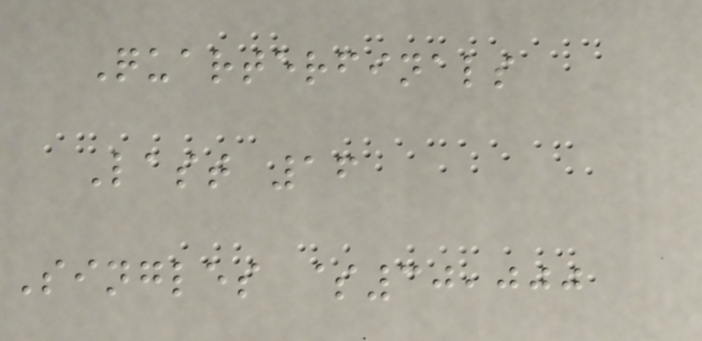Quarterfinals
Last 16
Singles $30,000
